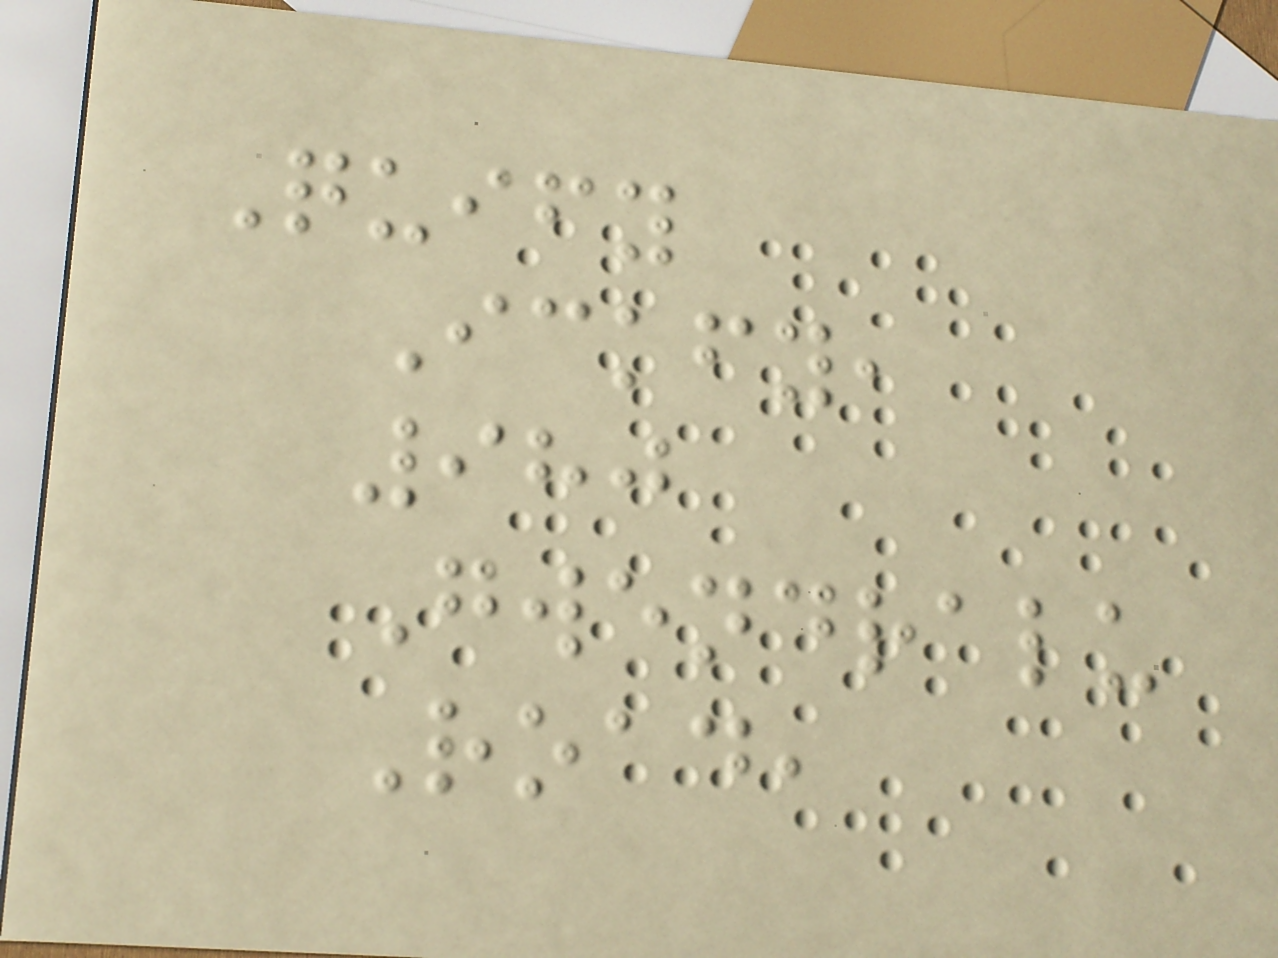Quify
Ickfy,
980
Gwendralu
Road,
